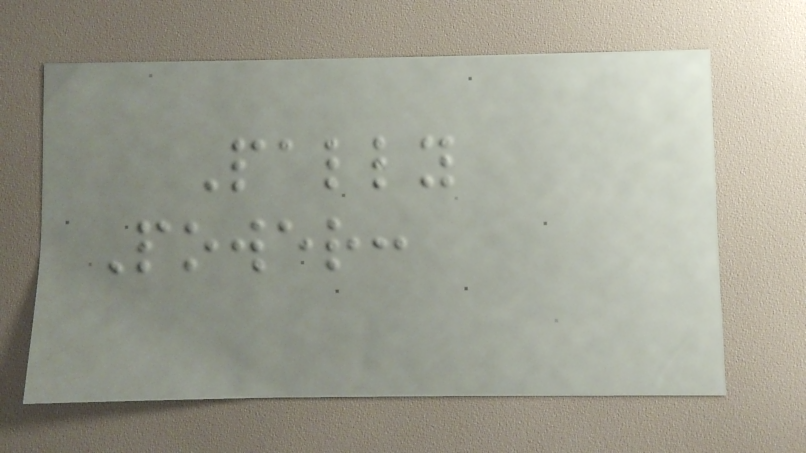Pally
Power:
